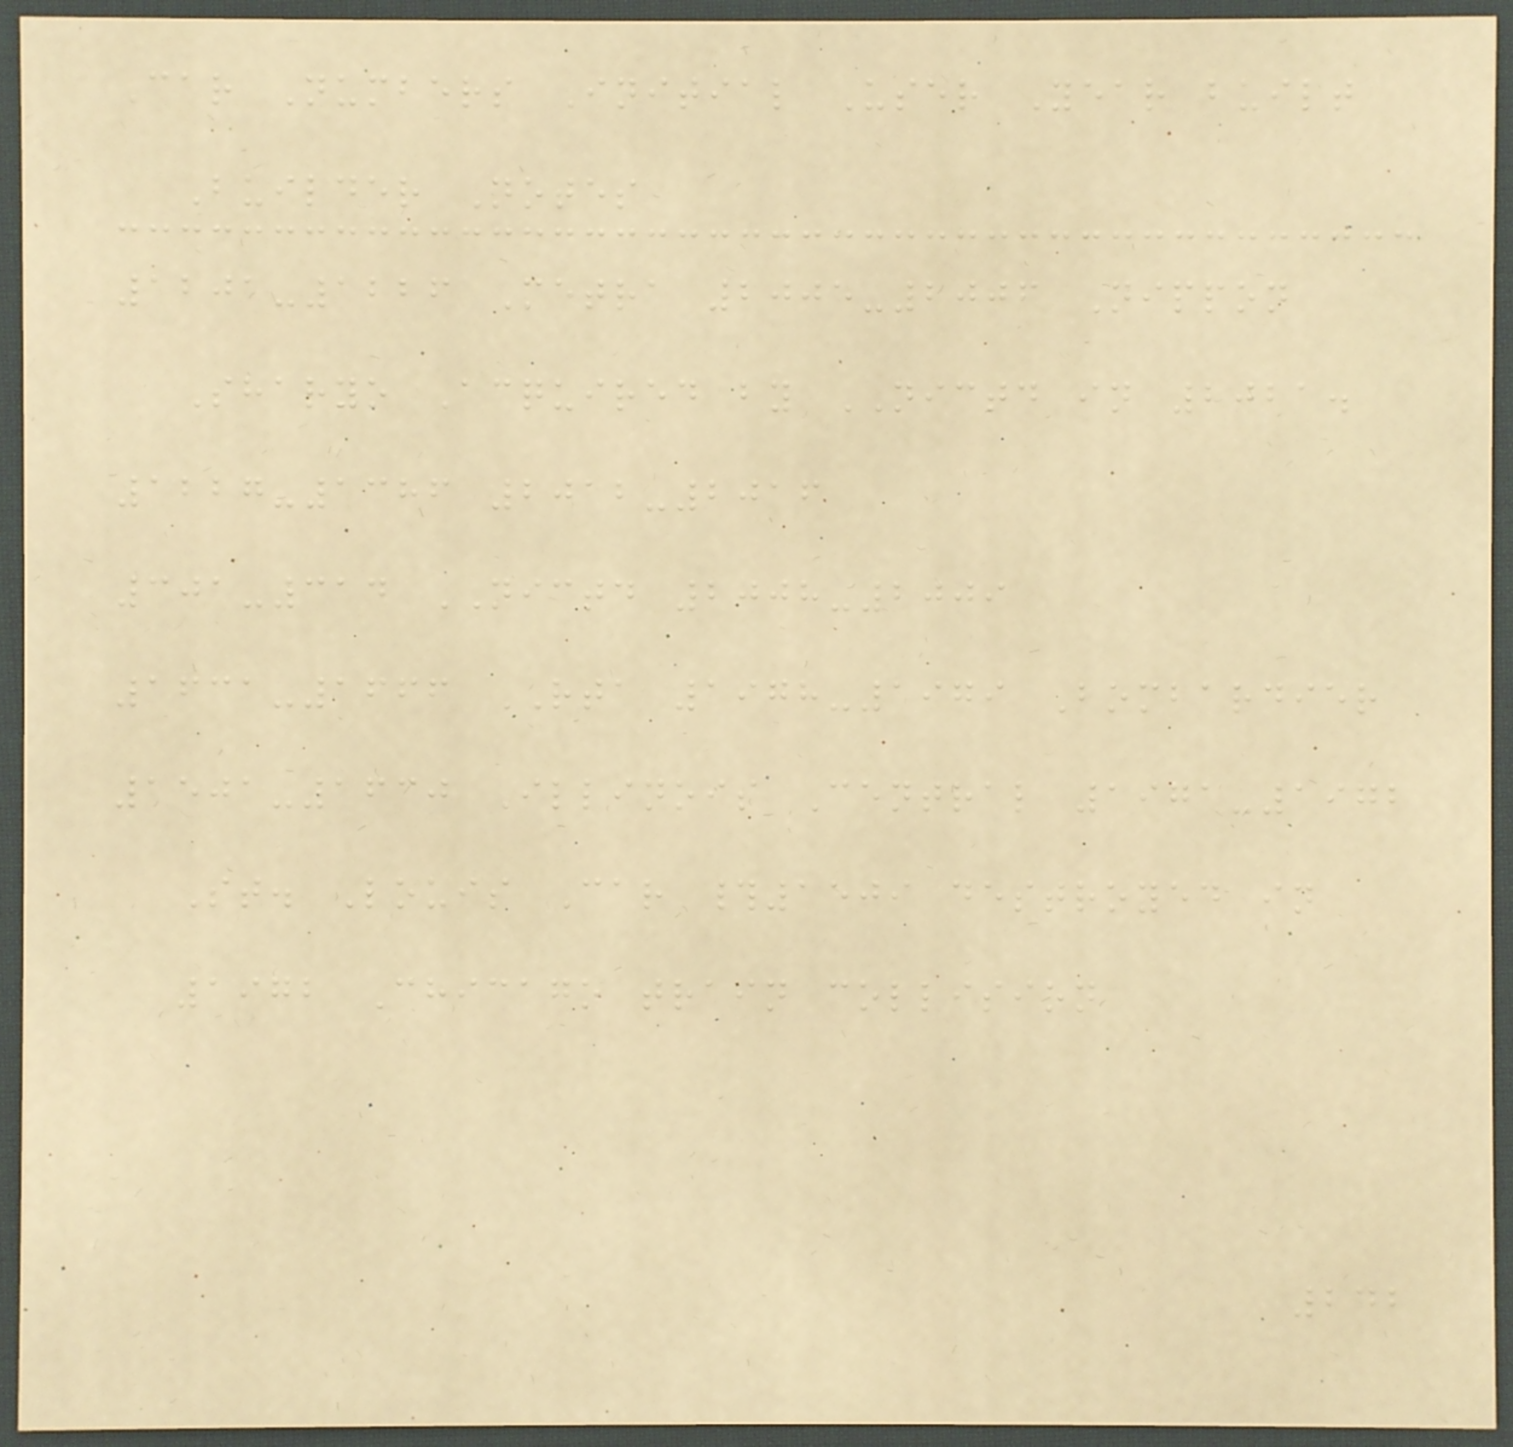Car Numbers Initial User Year built
Builder Notes
1201-1226 Metra 2005-2006 Nippon
Sharyo Acquired by NICTD in 2021.
1227-1386 2012-2016
301-314 NICTD 2008-2009
1631-1666 RTA 1978-1979 Bombardier
1501-1630 Illinois Central 1971-1972
St. Louis Car #1509 destroyed in
1972 Chicago train collision
242
